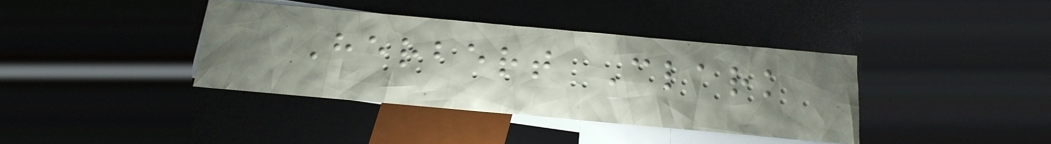Herbert Clark
